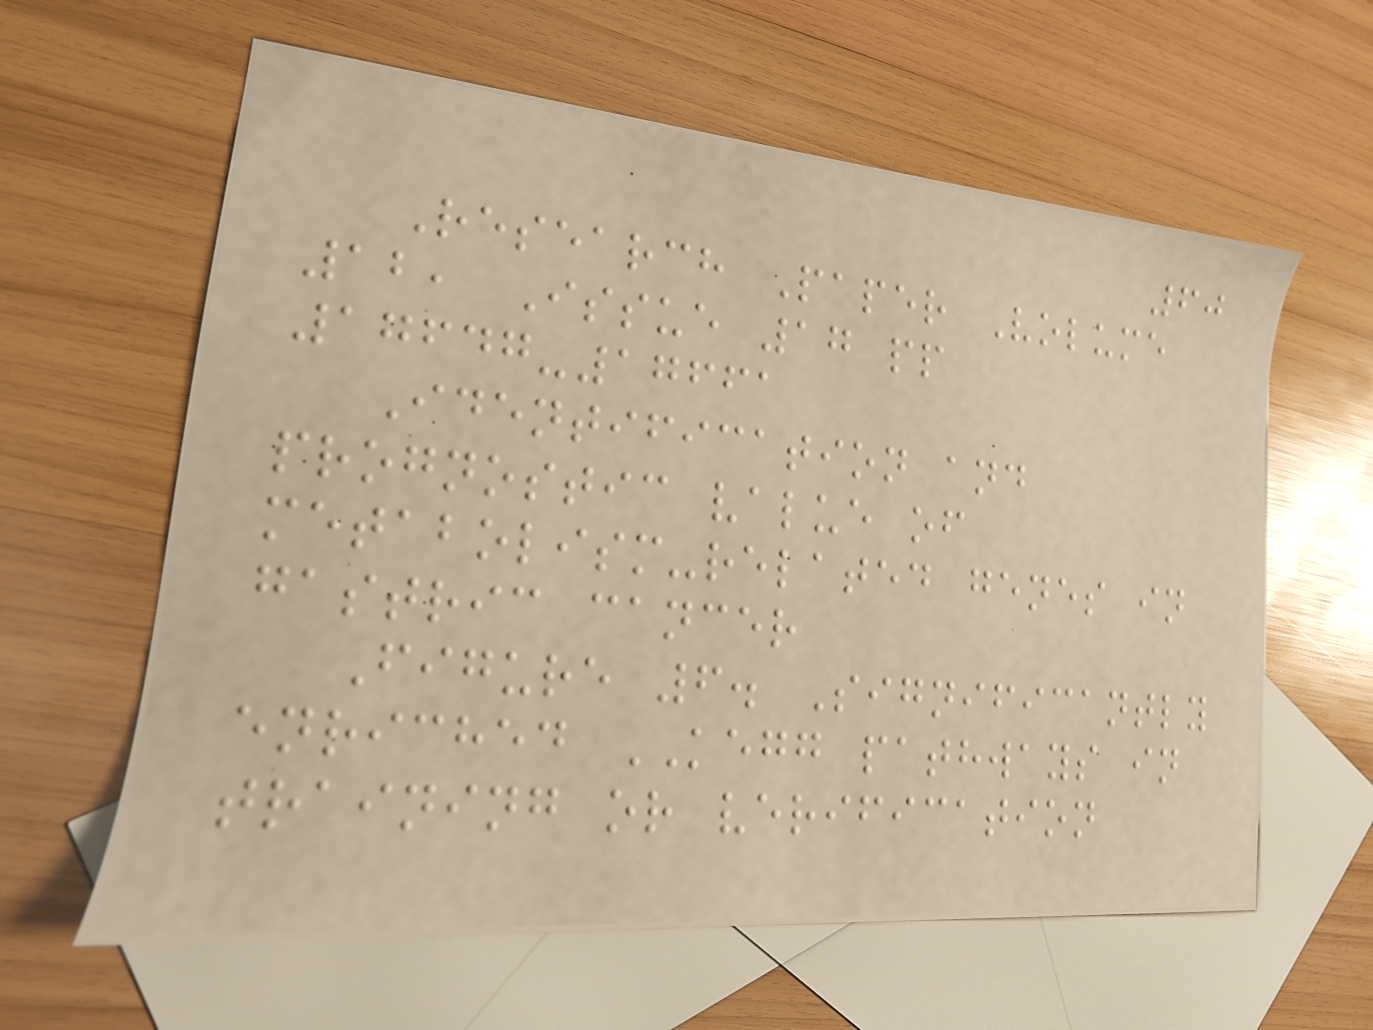60
Research Paper Volume
12, Issue 17 pp
17647-17661
Identification and
prognostic value of
metabolism-related genes in
gastric cancer
Figure 6. Significantly
enriched KEGG pathways in
training or verification
